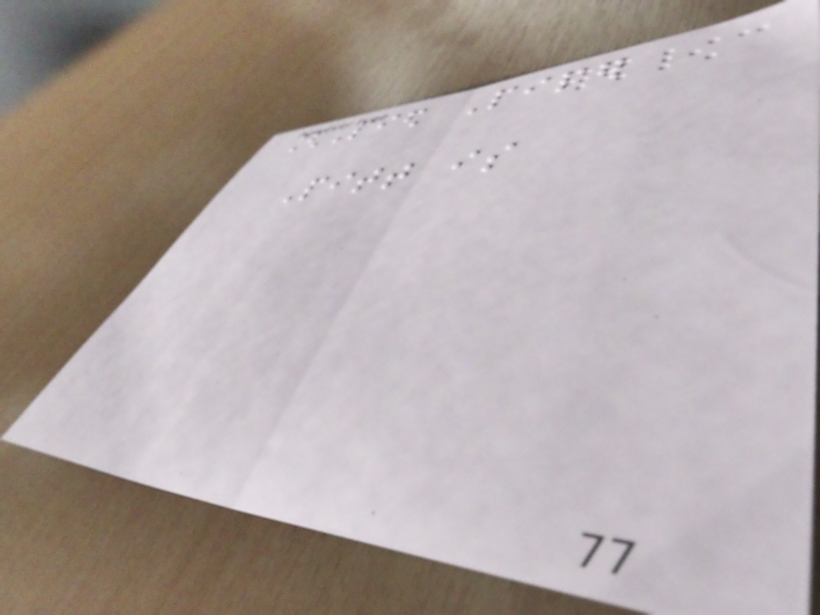[Pied Piper
Pitt is
